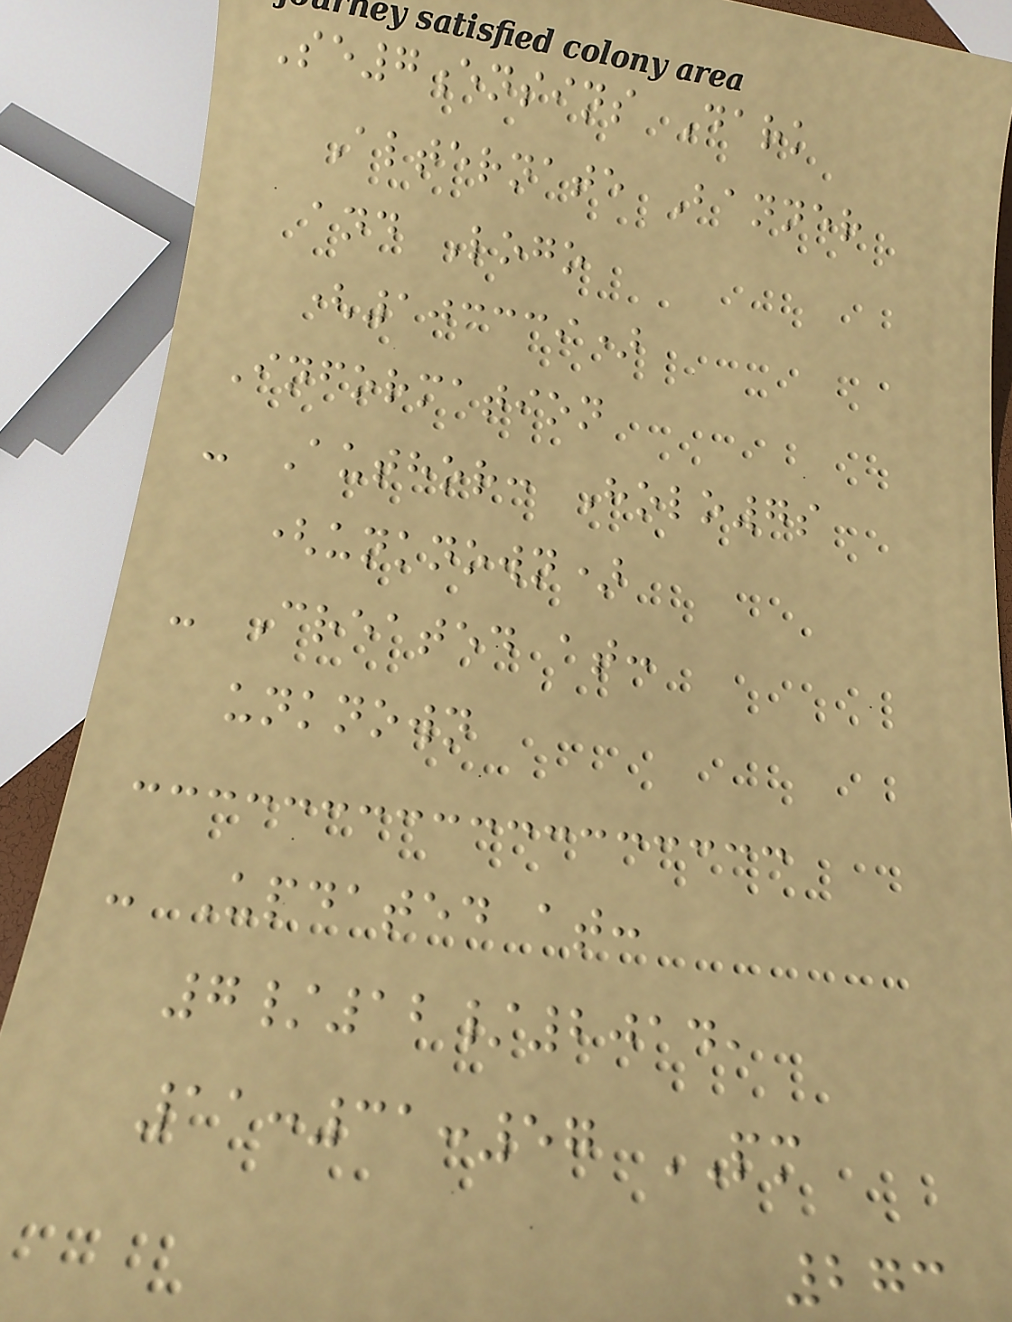Se7ensins Dark
Alternate Banner
and Logo
(103339)
Information
- Author: Holo7s
(unknown)
- Created at:
unknown
- Updated at:
7/12/2014,
11:31:57 PM
273
